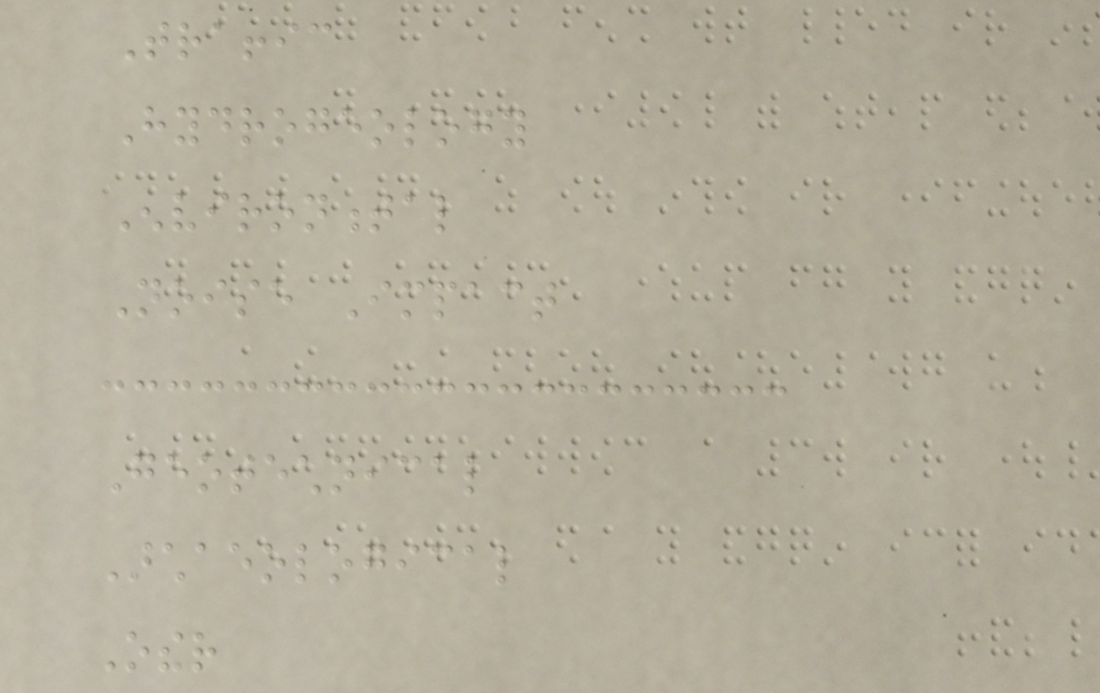Traffic
Hydrogeology
Environmental
Noise Impact
Geotechnical
Archaeological
Other
